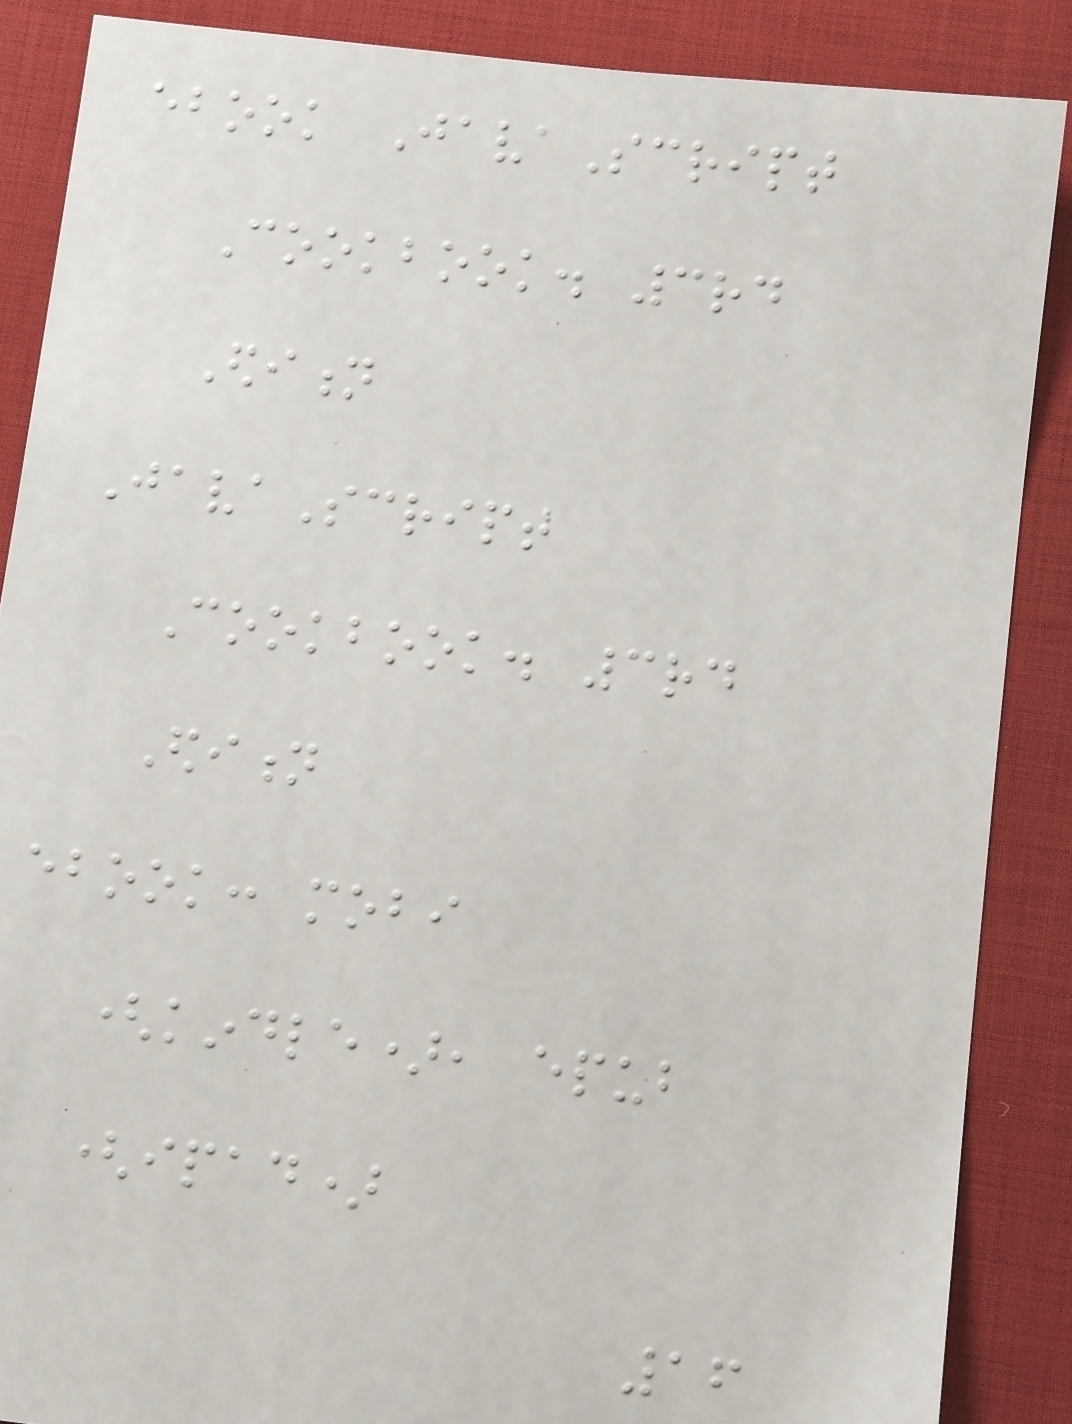ebook JavaScript
Cookbook. 3rd
Edition
JavaScript
Cookbook. 3rd
Edition
ebook: mobi
(kindle), epub
(ipad)
16
